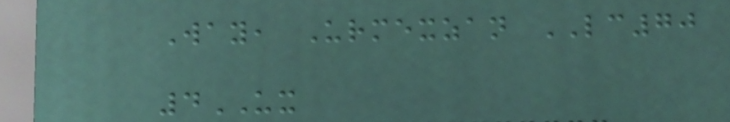Way, Urmexzan LC70
4UX
